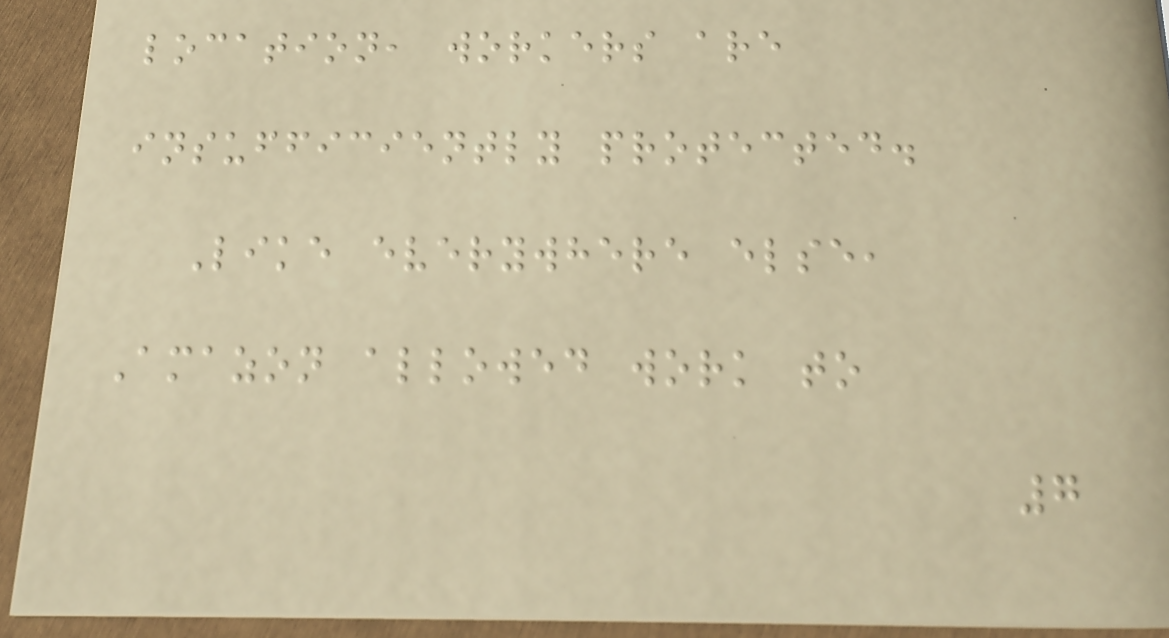location, workers are
insufficiently protected.
Like everywhere else,
Amazon allowed work to
7
